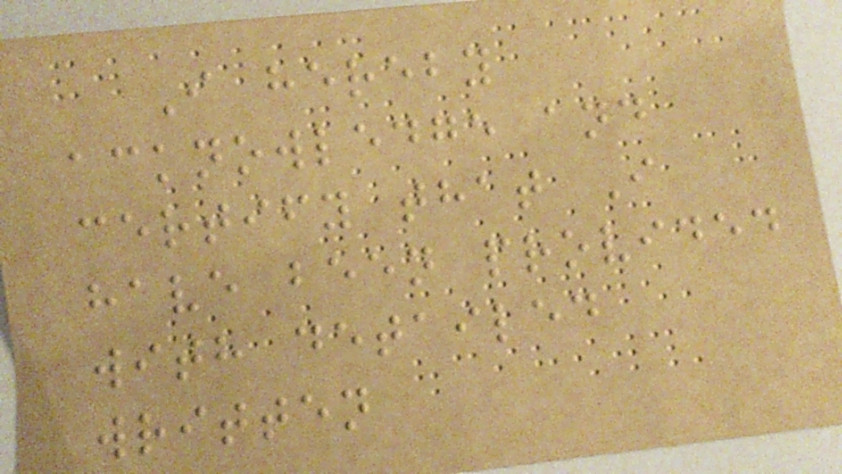I hereby
acknowledge and
certify that I
have been provided
with detailed
written
